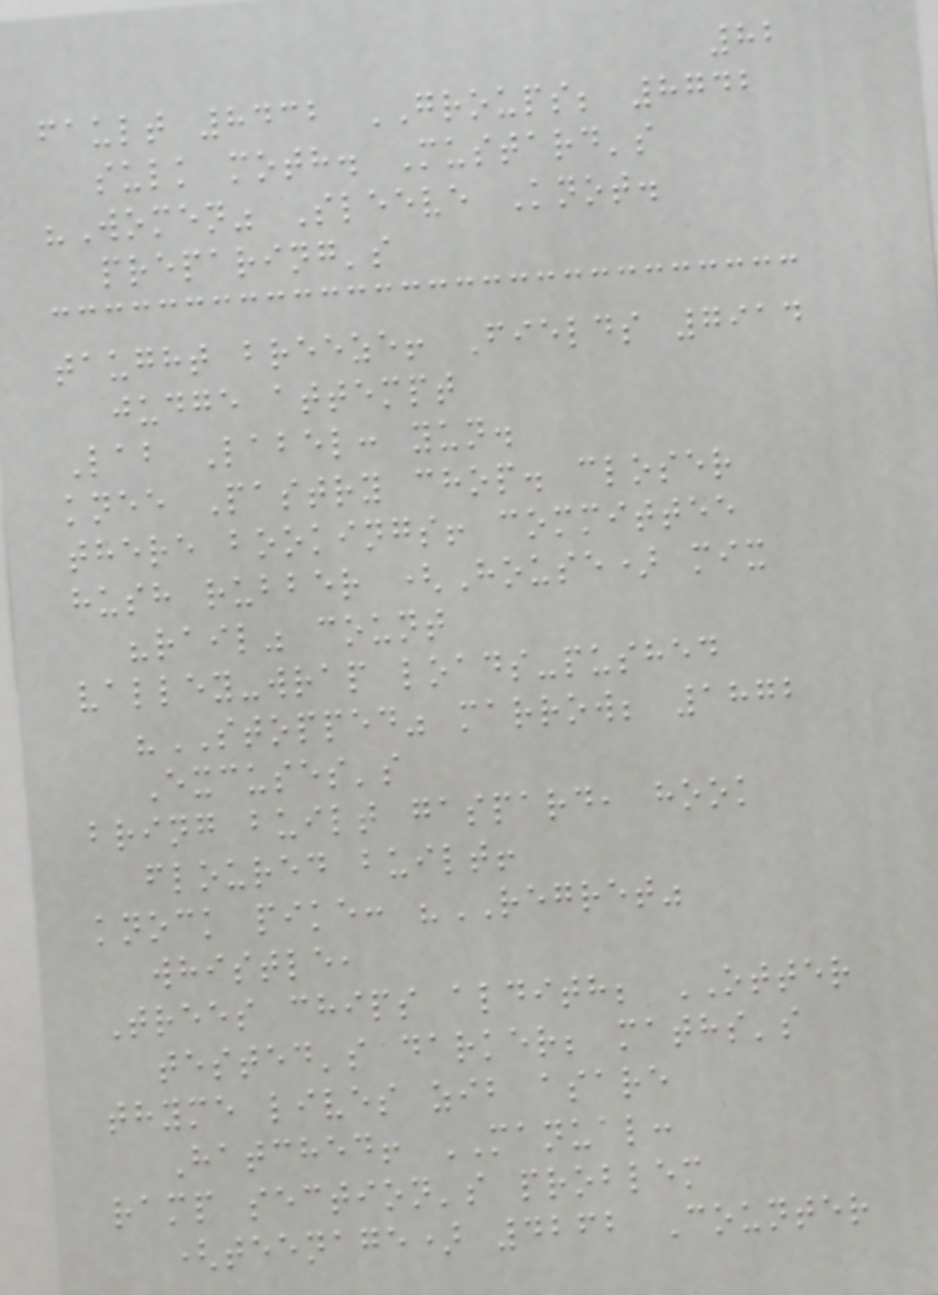82
fault 8432 GROUPS; 8742
sulk moth. Mustard's
"Women" Sleeve Knot.
preparing's
taught breeze! Fields 7914
judge attempt
Lab Label: yun.
knee Pastry chop. closer
there bookings! committee
hush rubber (House) mix
"rail" count
valley-wrap loads-pushed
"STOPPED" marrow; 1872
Excuses's
bring built gaspard, hook
floured built!
knock pike: "REGRET"
whistle,
Trees chips aldith; OTTER
tested's darker; maths's
thyme lives zib asare
Hatched! MANUAL:
ramp section's problem
(teenage) 4262 Counter
